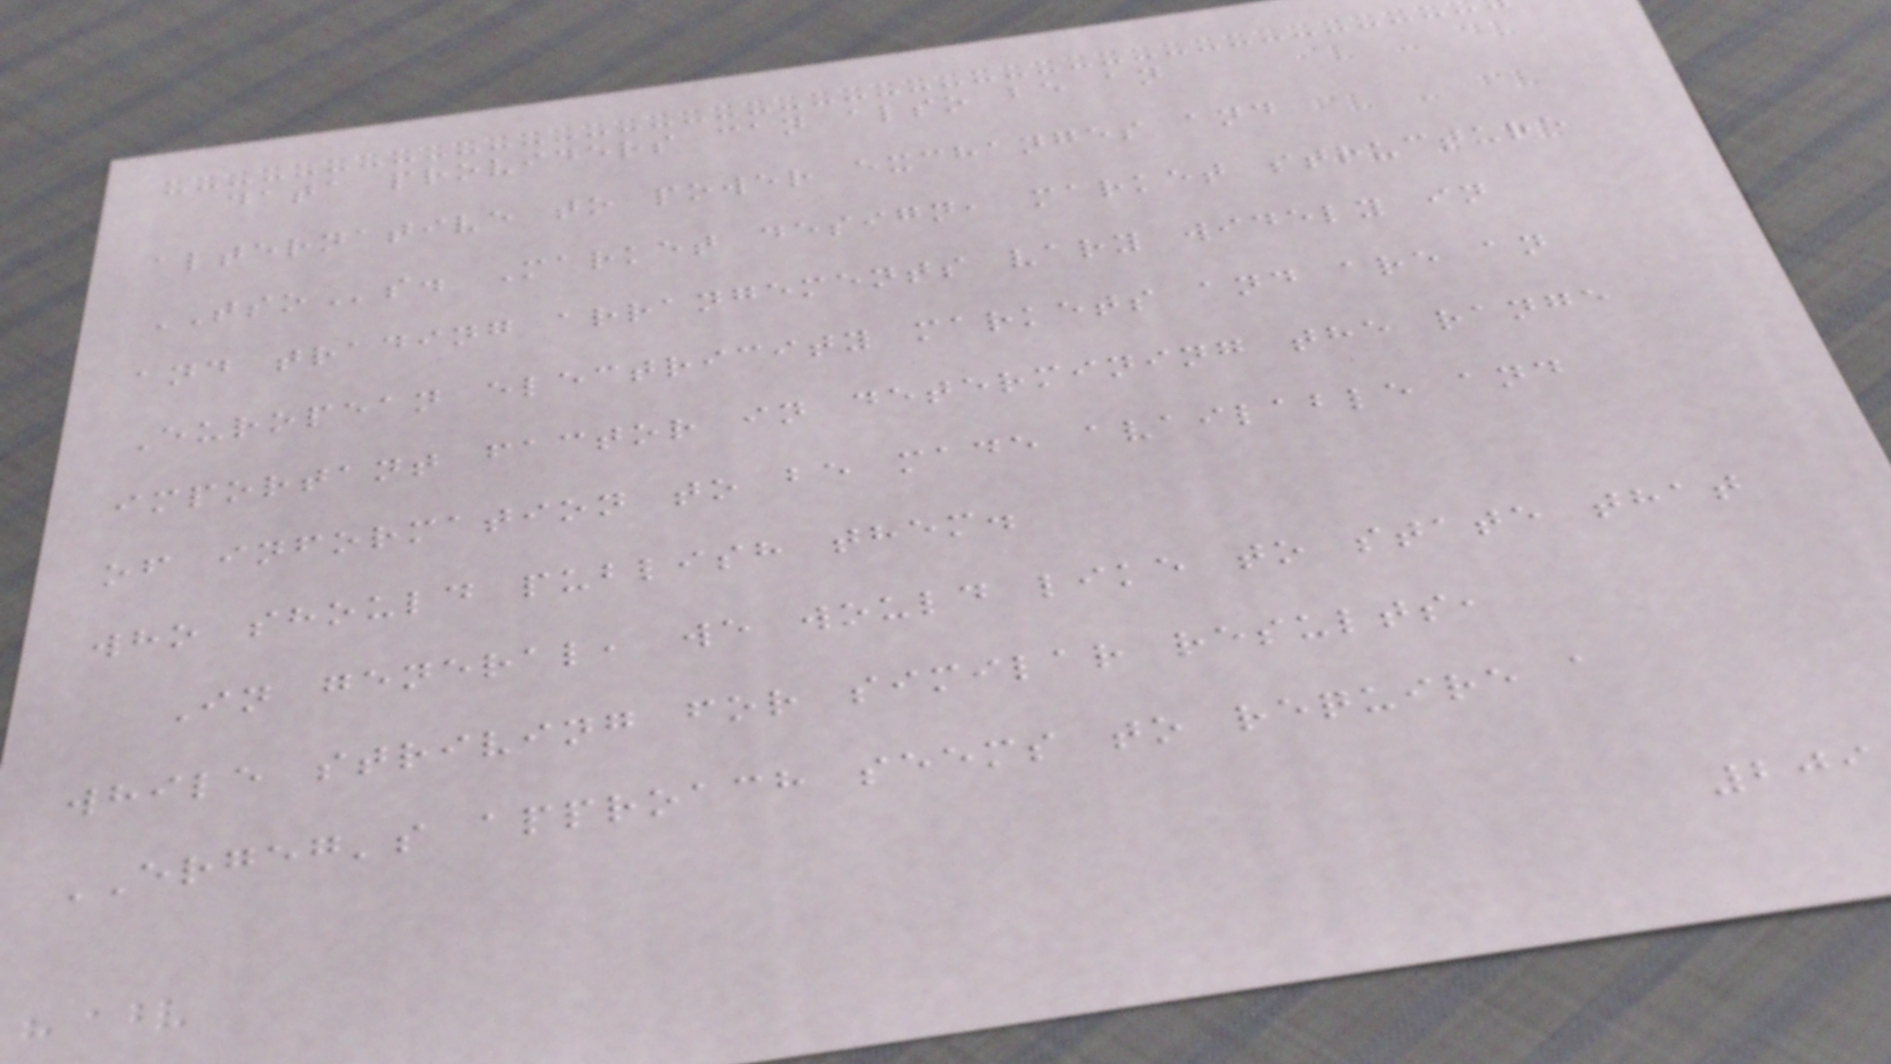data providers can also be an
alternative to power exchanges and
TSOs. Market design, market structure
and trading arrangements vary widely in
European electricity markets and are an
important factor in determining the range
of information to be made available and
who should publish them.
In general, we would like to state that
while striving for similar results,
ERGEG's approach seems to require a
209
